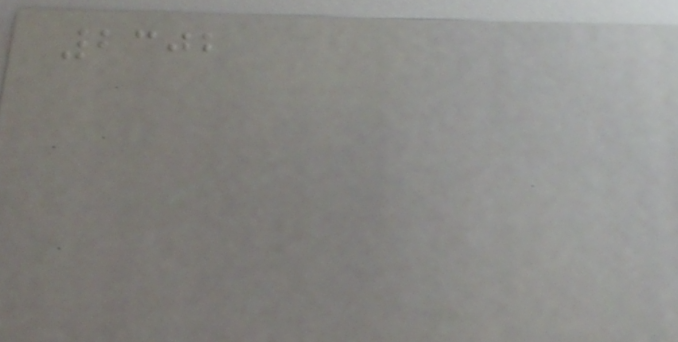2302
